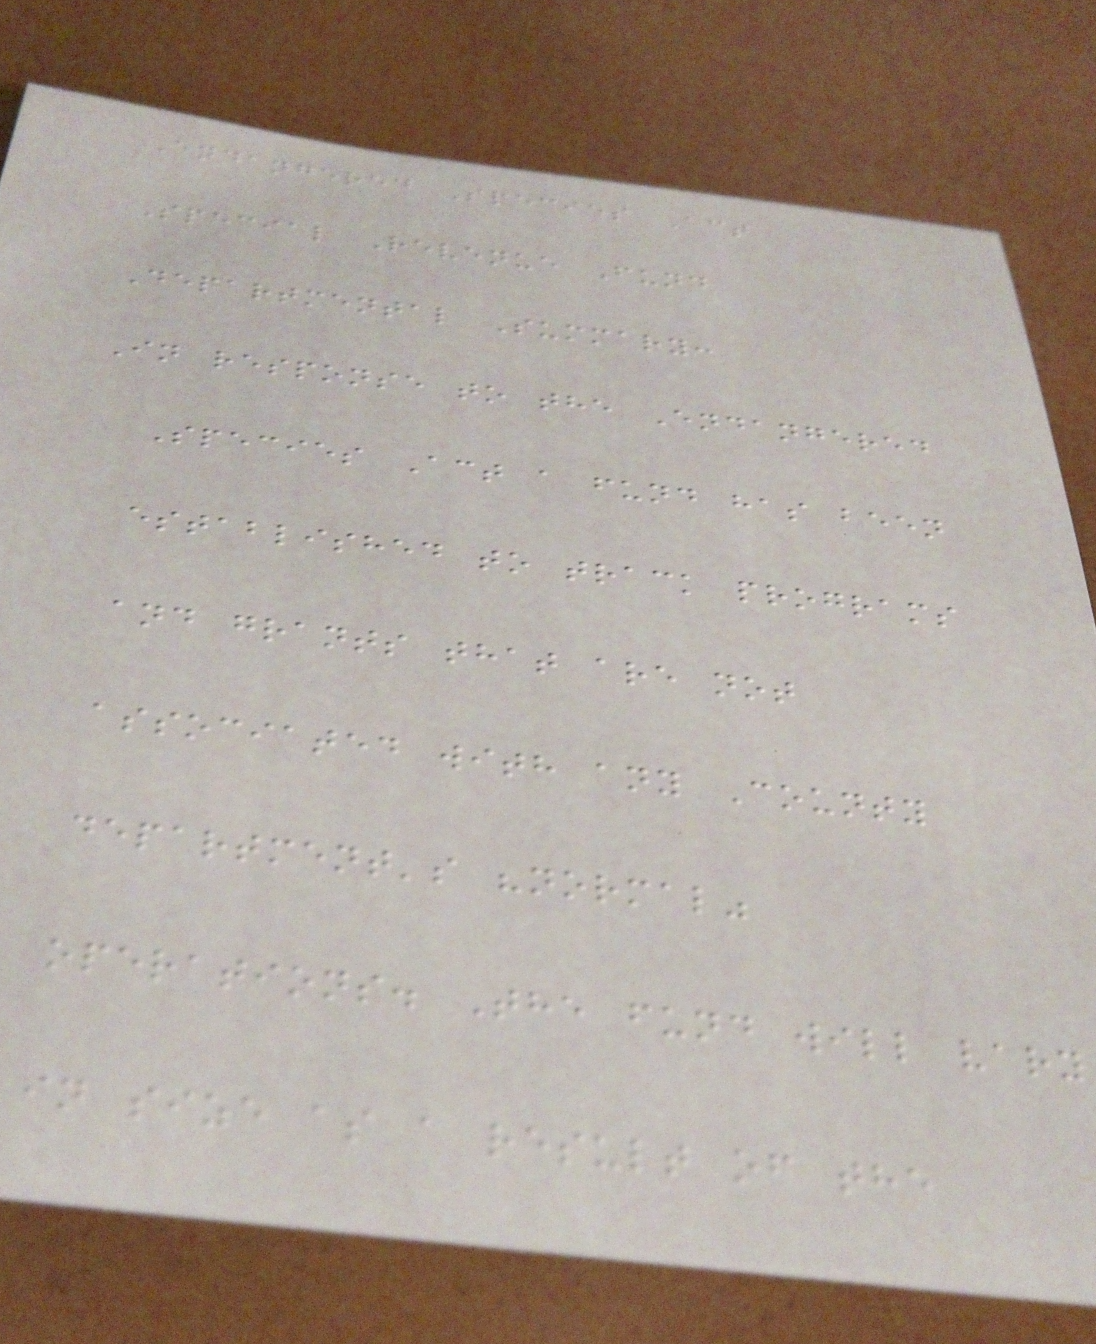Endangered Species Act
Special Revenue Fund
Departmental Summary:
In response to the Endangered
Species Act a fund has been
established to track programs
and grants that are not
associated with any County
department's "normal"
operations. The fund will vary
in size as a result of the
